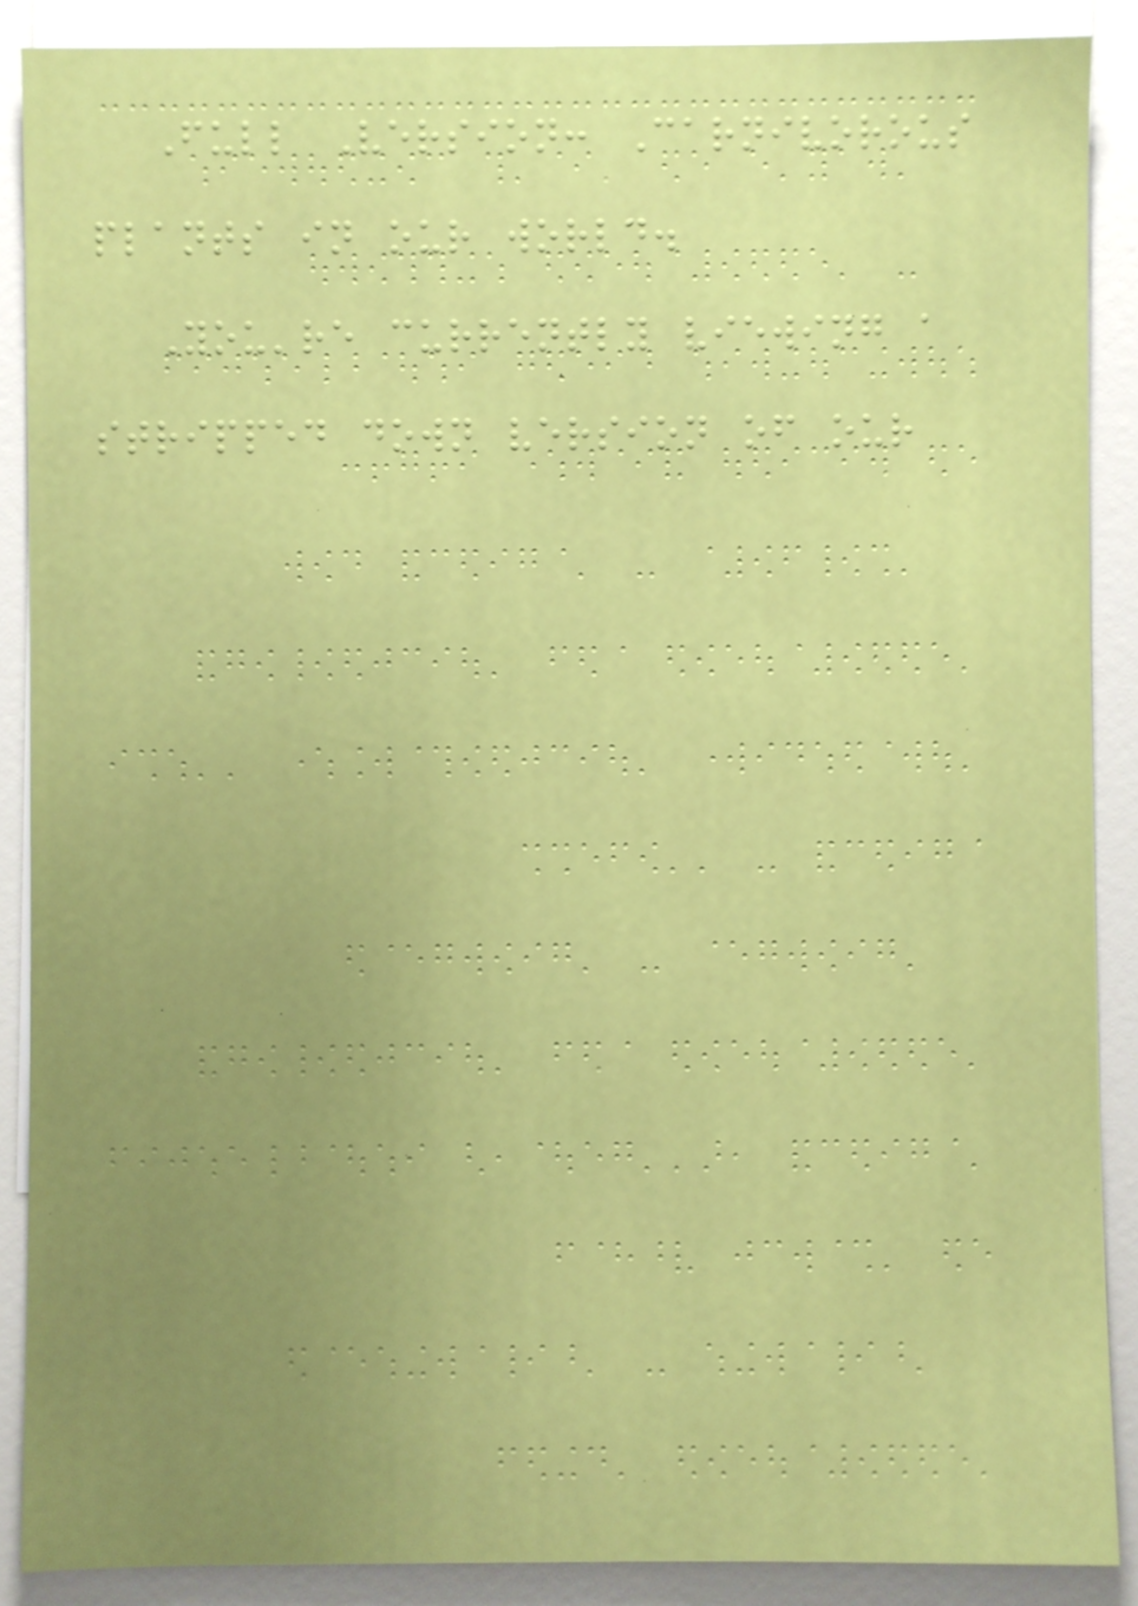Full Version: Carnivorous
plants in our world.
You're currently viewing a
stripped down version of our
